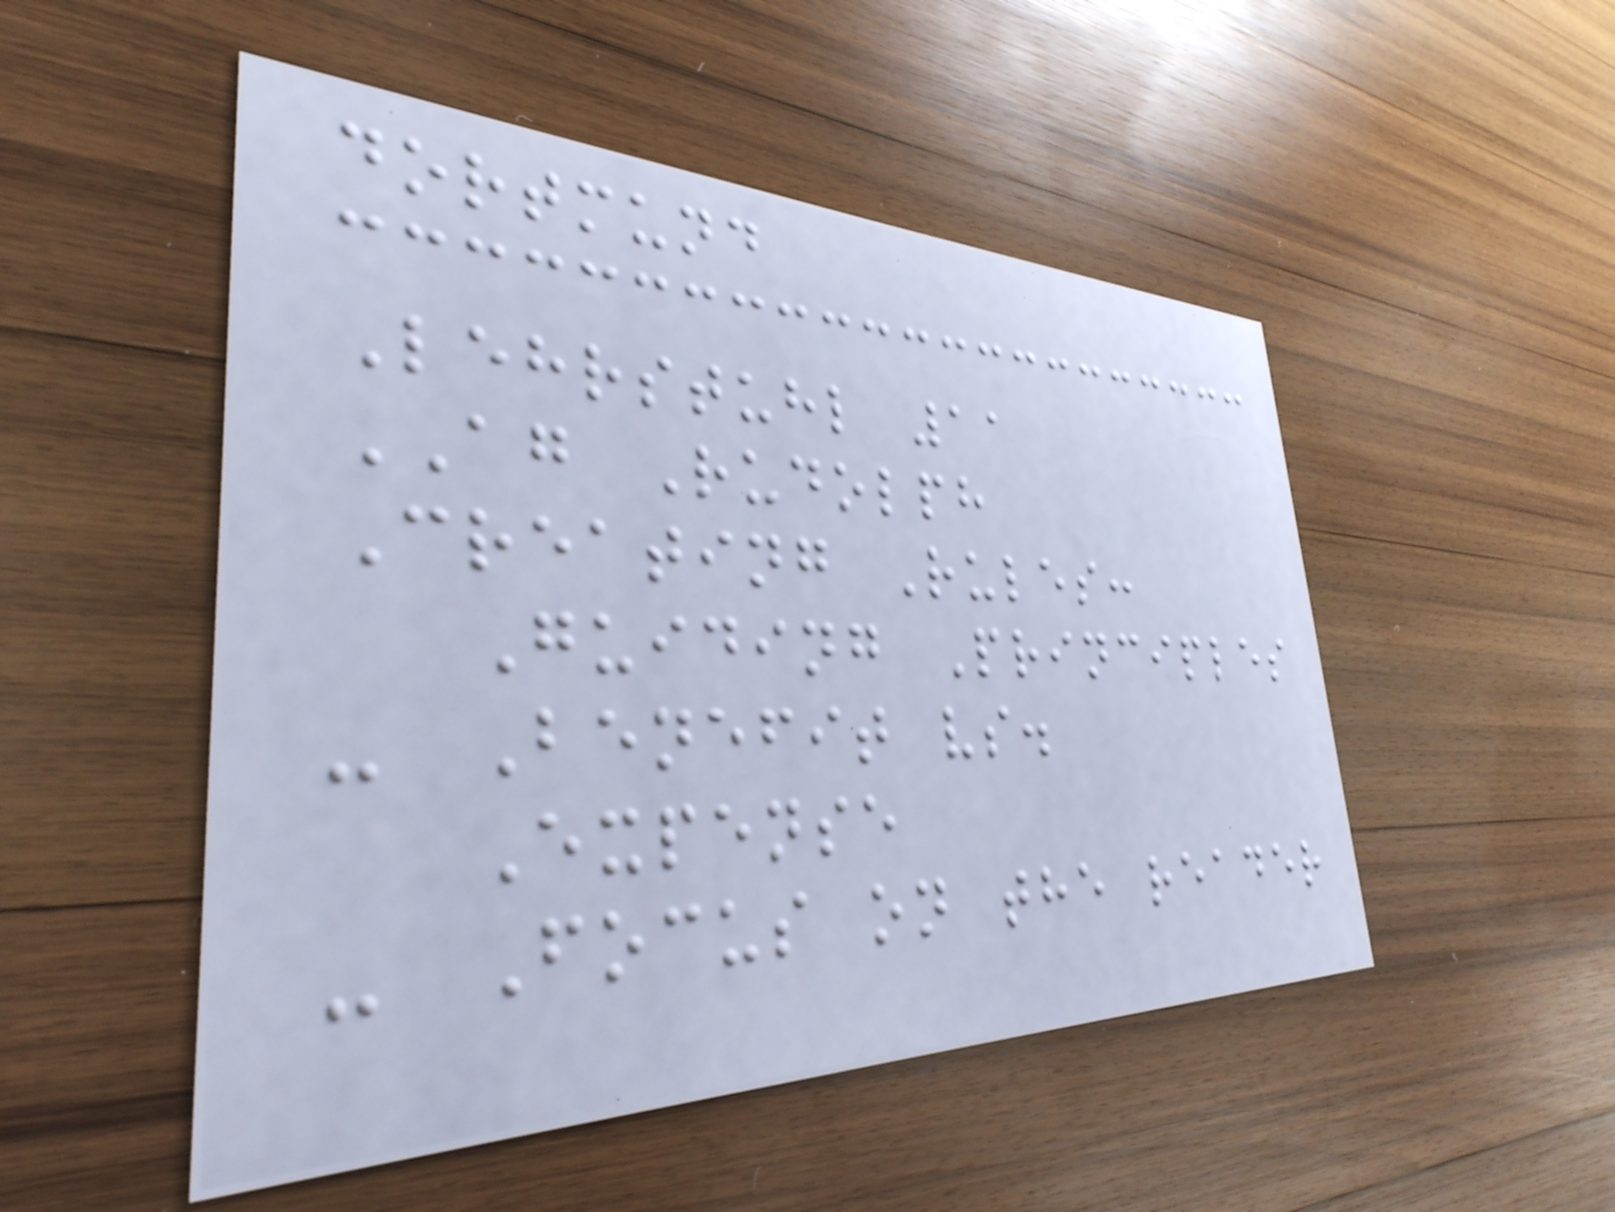dortmund
Lehrstuhl 11
AG Rudolph
Creating Rules:
Guiding Principles
- Benefit vs.
Expense
- Focus on the reader
